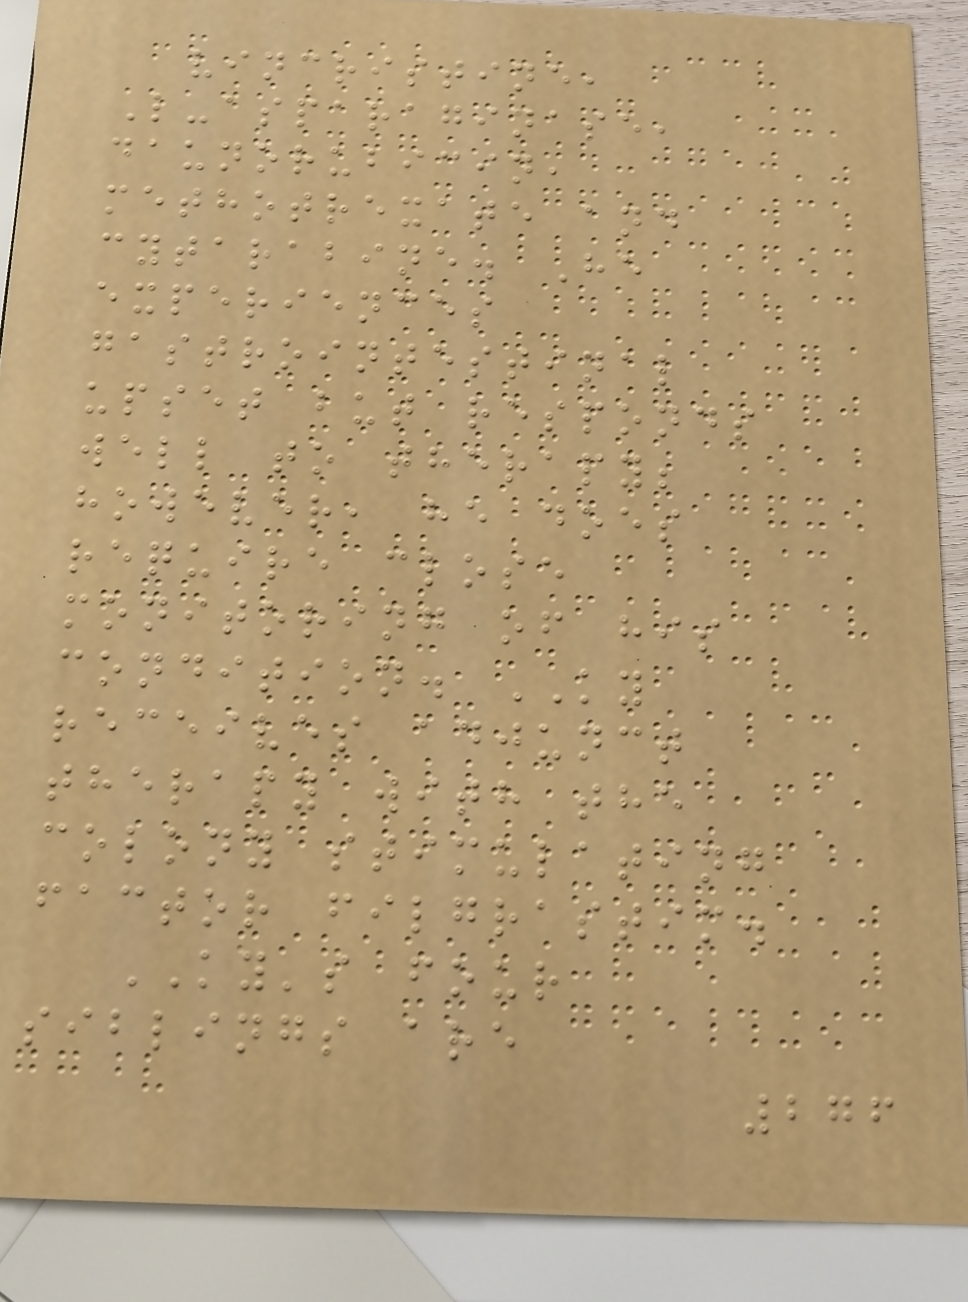vincristine,
L-asparaginase,
daunorubicin,
methotrexate and
cytarabine. He
experiences
gastrointestinal
upset but responds
well to therapy;
however, he does
require close
monitoring of his
condition. KY
receives adjunct
therapy with the
colony stimulating
factor filgrastim.
KY's four
siblings are
276
